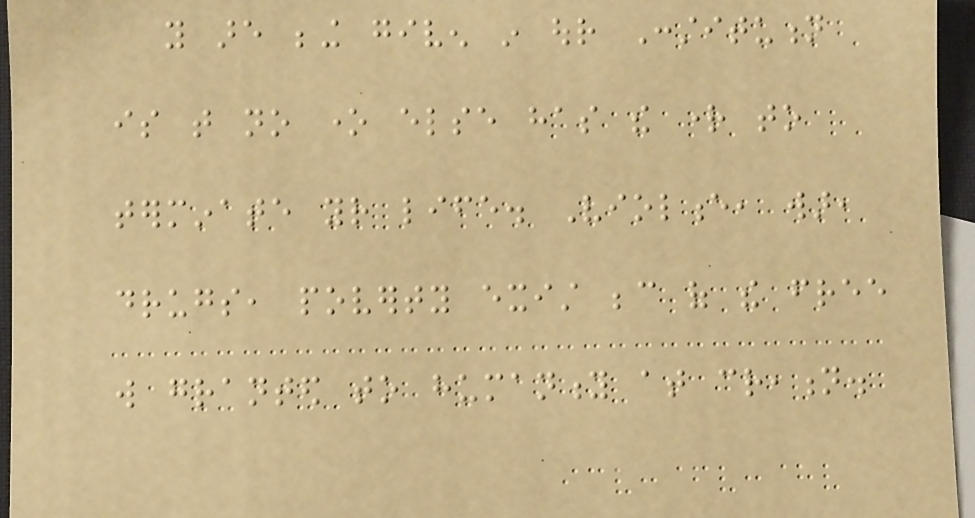you are being given in our Constitution
is that no one else has the right to
terminate your life. Violence, war,
drugs, poverty exist because of the free
will granted to humanity at creation.
